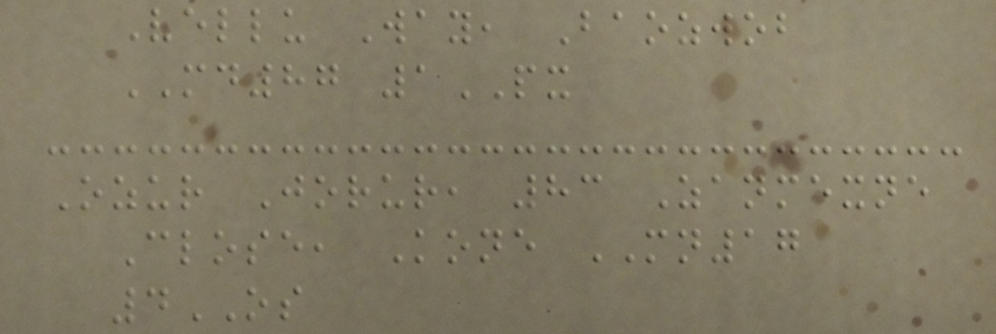Vellu Way, Baozwob
MD87 1PX
Ozur Jorur, 83 Zanmexne
Close, Kone MN17
4OS
